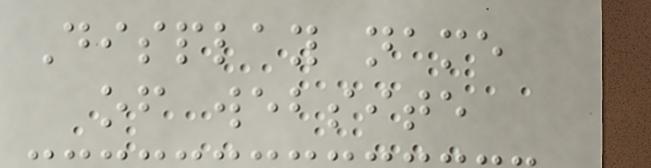Display name
of website
